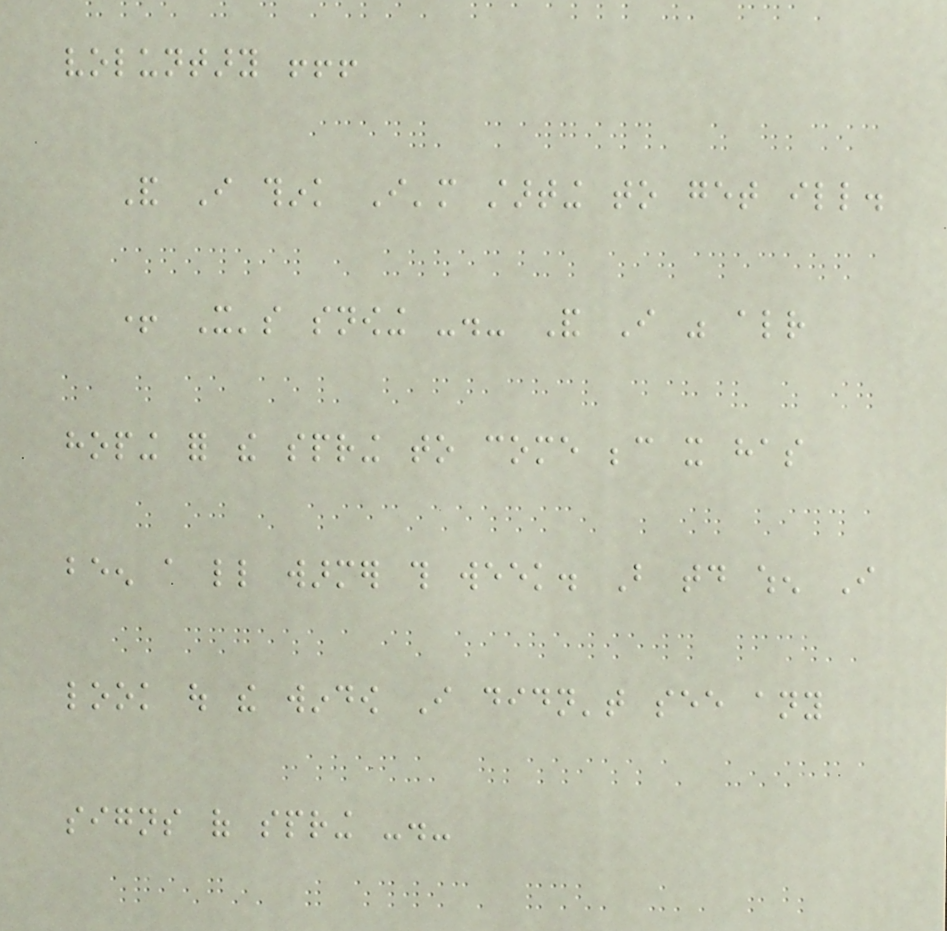voluntary !!!
And I think I'm starting to get ill.
+ It's snowing -.- And I was already
hoping for the spring to come because it has
been a little warmer this week. But today when I
look out the window I didn't see any
signs of spring -.-
